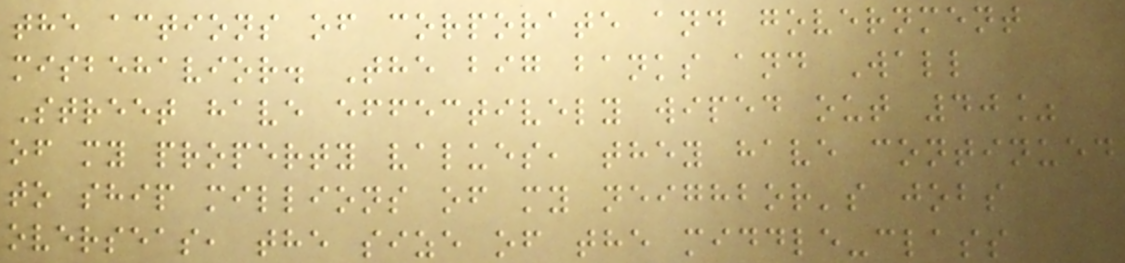the actions of corporate and government
misbehavior. The big banks and Wall
Street have effectively wiped out 40%
of my property values, they have continued
to ship millions of my neighbor's jobs
overseas, the size of the middle-class
